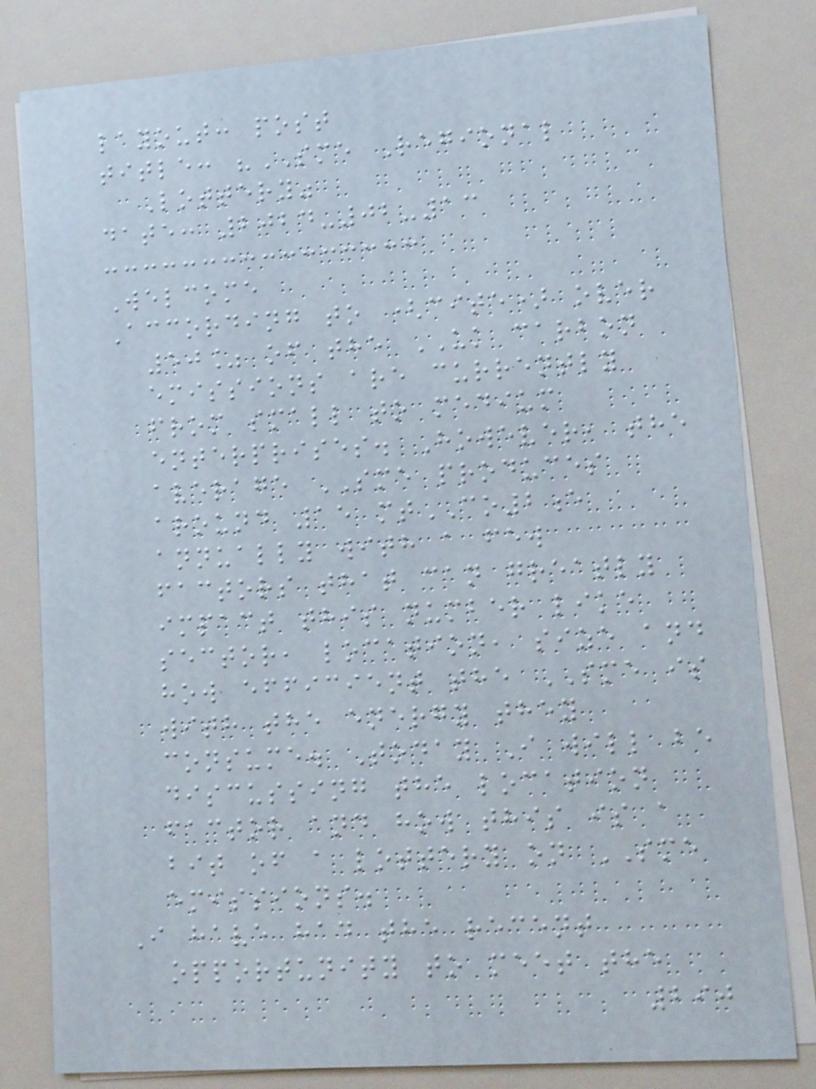layout: post
title: "SME Regional
Lottery"
date: 2024-02-13
Welcome
According to (cite) over
50% of the UK carbon
emissions are currently
from small to medium
enterprises. However, the
average SME produces
around 15 mtCO2e
annually with a few
factors that can greatly
impact this number like
sector, location, size and
how efficient the SME is
with the energy they
consume. Today I will be
discussing the location
factor and how this is a
bit of a lottery on SME
emissions.
I have had the recent
opportunity to meet the
290
